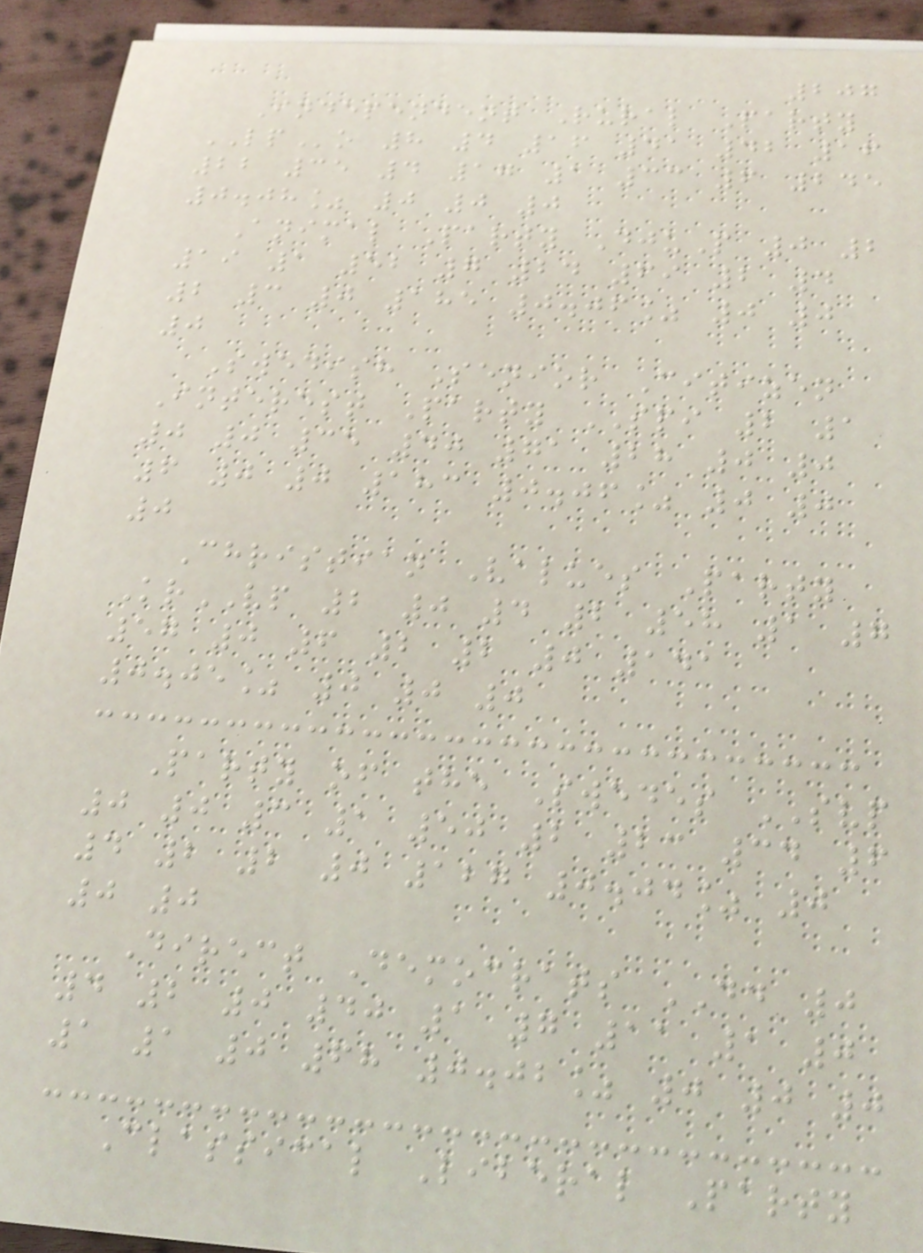207
Independent Rural Party
LPo 8 4 16 41 42 16
22 35 4 17 1 33 6 245
0.08% 0 0 0
Animal Party DjuP 0 2
19 1 52 7 24 69 2 4
2 3 0 185 0.06% 0 0
0
Swedish Senior Citizen
Interest Party SPI 2 1
0 0 35 40 71 28 0 0
6 0 0 183 0.06% 0 0
0
Christian Values Party
KrVP 2 0 4 2 58 1 7
57 0 6 2 2 0 141
0.05% 0 0 0
Party of the Swedes SVP
0 0 3 1 50 2 23 34 6
4 2 2 0 127 0.04% 0
0 0
Direct Democrats DD 0
4 2 0 40 1 7 11 1 0
1 1 0 68 0.02% 0 0 0
Classical Liberal Party
